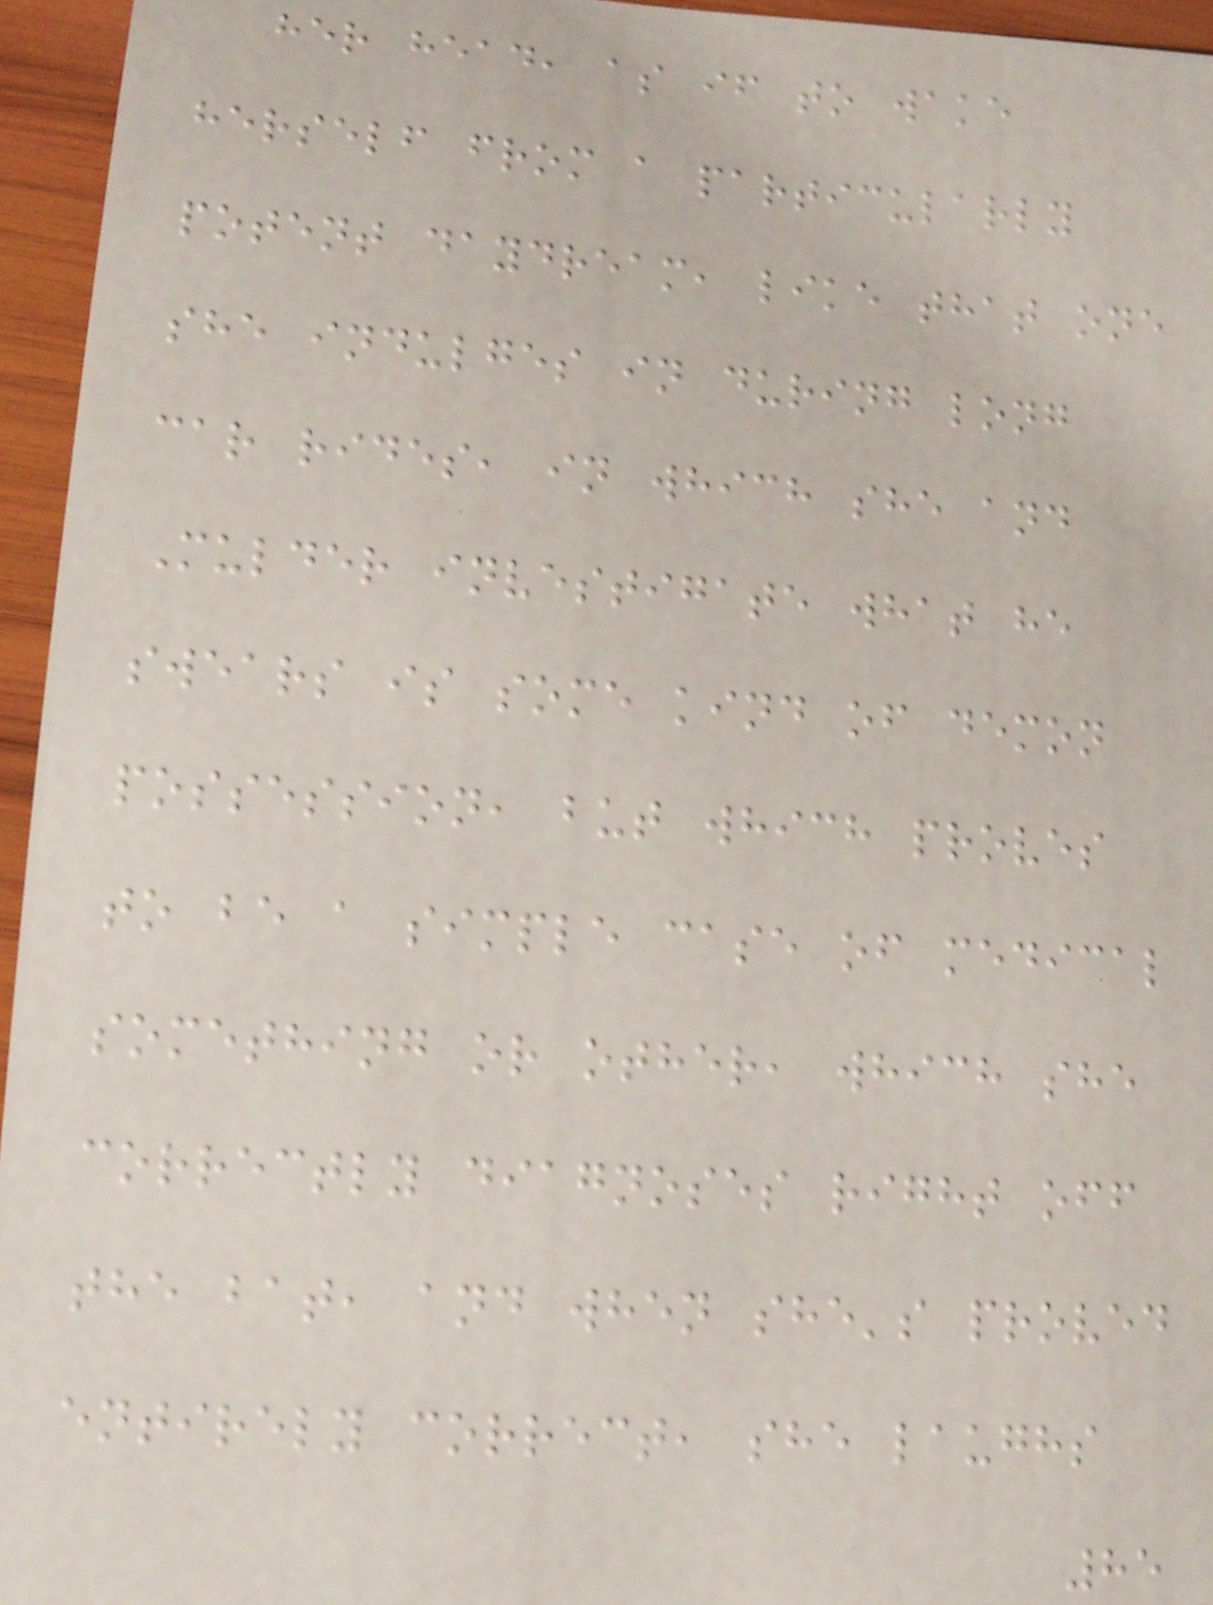her head, as if to wake
herself from a particularly
potent daydream, like that one
she indulges in during long
car rides, in which she and
Mulder investigate what he
swears is some kind of demon
possession, but which proves
to be a simple case of medical
something or other, which she
correctly diagnoses right off
the bat, and when she's proved
entirely correct, she laughs
85
